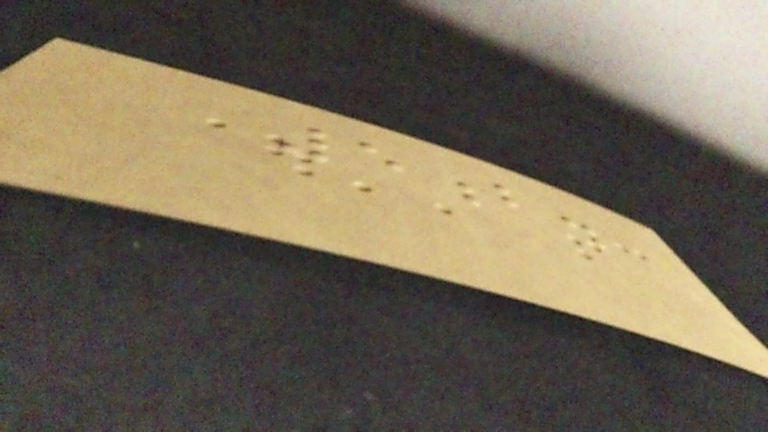5b.
